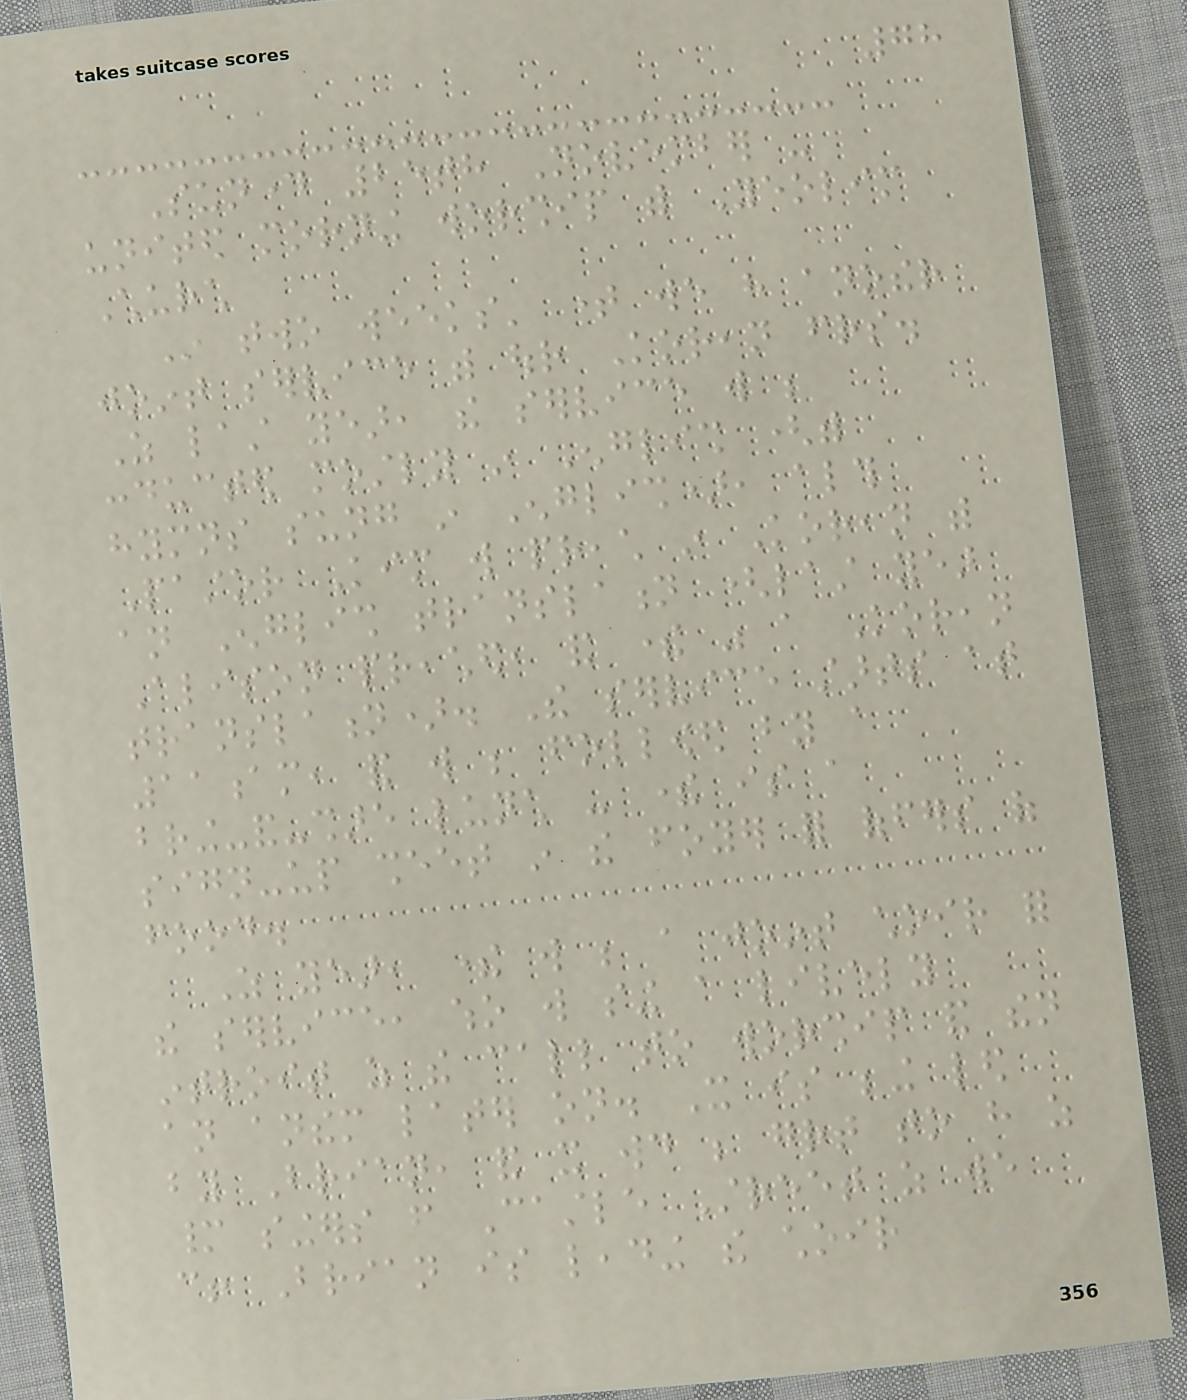78
Sunday 25th November -
united morning worship with Yeolim
Church
In two weeks' time we have another
joint service with our Korean friends.
As last year, the service will be
conducted mostly in English (with
hymns sung in English), although
Pastor Kim will preach in Korean with
an English translation (last year
Alison preached, and there was a Korean
translation). The service starts at
11am, and will be followed by a
bring-and-share lunch - there is a
sign-up sheet in the foyer for offers of
food.
As year, there will be a joint choir for
the service, who will sing a lively
introit as the call to worship and then
an anthem later on. It is being led
by Brian, and it would be great to have as
many singers from Castle Street as we
can! Brian is leading the choir
